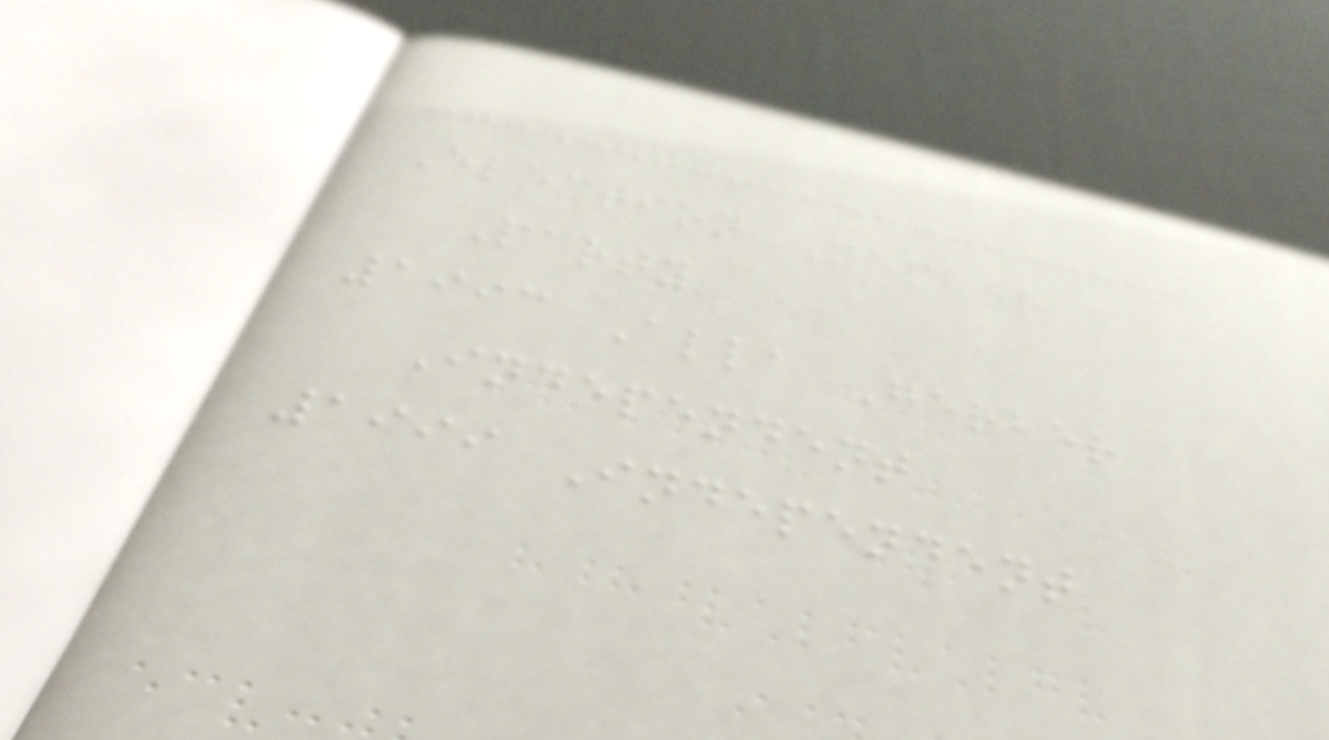Election Member
Party
1993 Alla Gerber
Independent
1999 Independent
